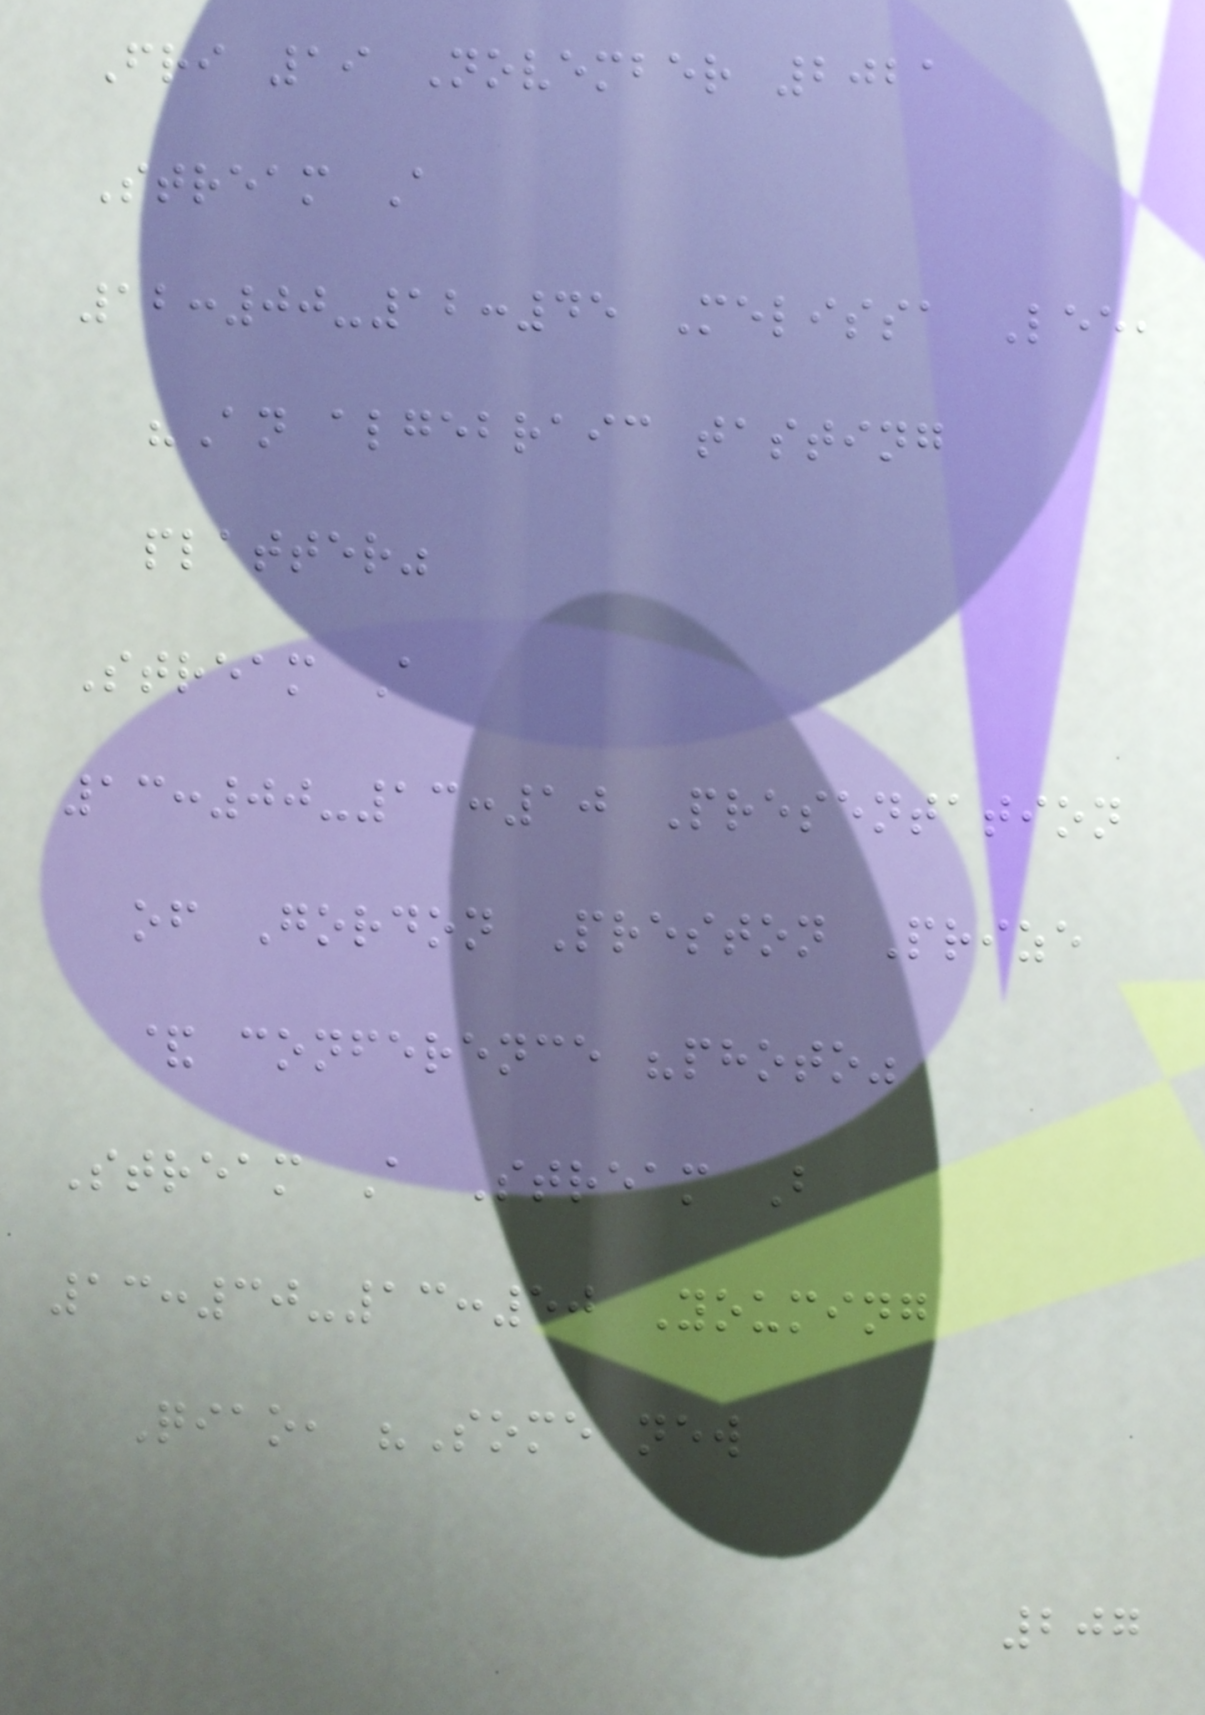Fri 19 November 2021
Stream A
12:00-12:45 Melissa Lee,
"An algebraic tasting
platter"
Stream A
13:00-13:10 Presentation
of Gordon Preston Prize
& conference "photo"
Stream A Stream B
13:30-13:50 Youming
Qiao, "Some new
207
